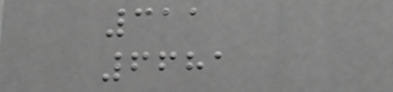311
6681
